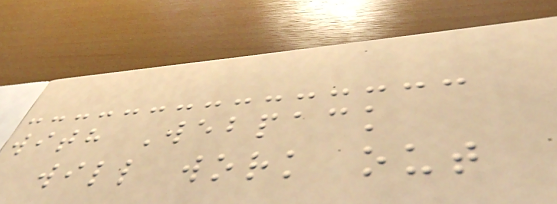with Webpack
will work out
